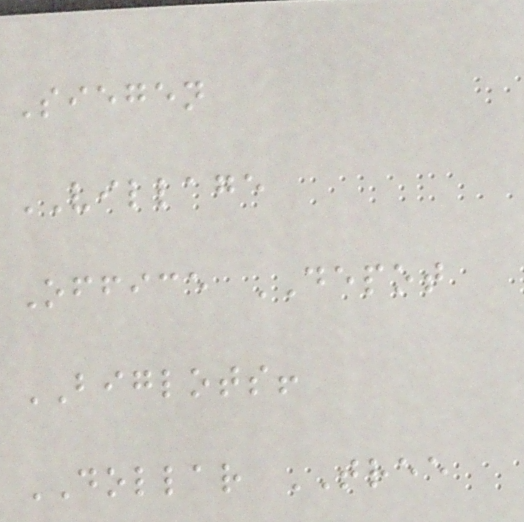Siegen
VILLAGE
Office DEPOT
BIGLOTS!
DOLLAR TREE
